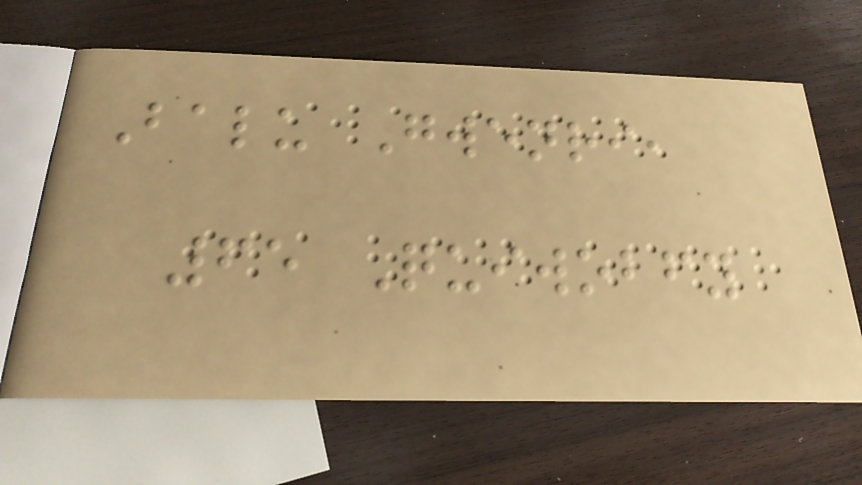Balu Gwenri,
65 Quiwobfy
